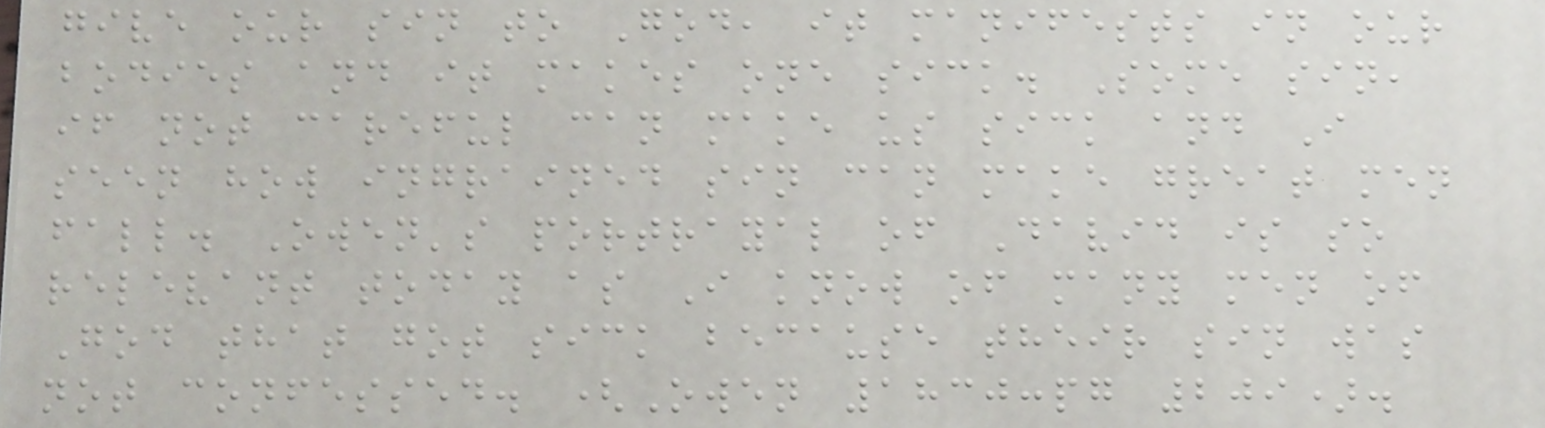give our sin to God, it manifests in our
bodies and it makes one sick. Some sin,
if not careful can make us sick and I
seen how ingrained sin can make great men
fall. Owen's portrayal of David is so
relevant today as I know of many men of
God that got sick because their sin was
not confessed. (Owen 1830:pg 209).
